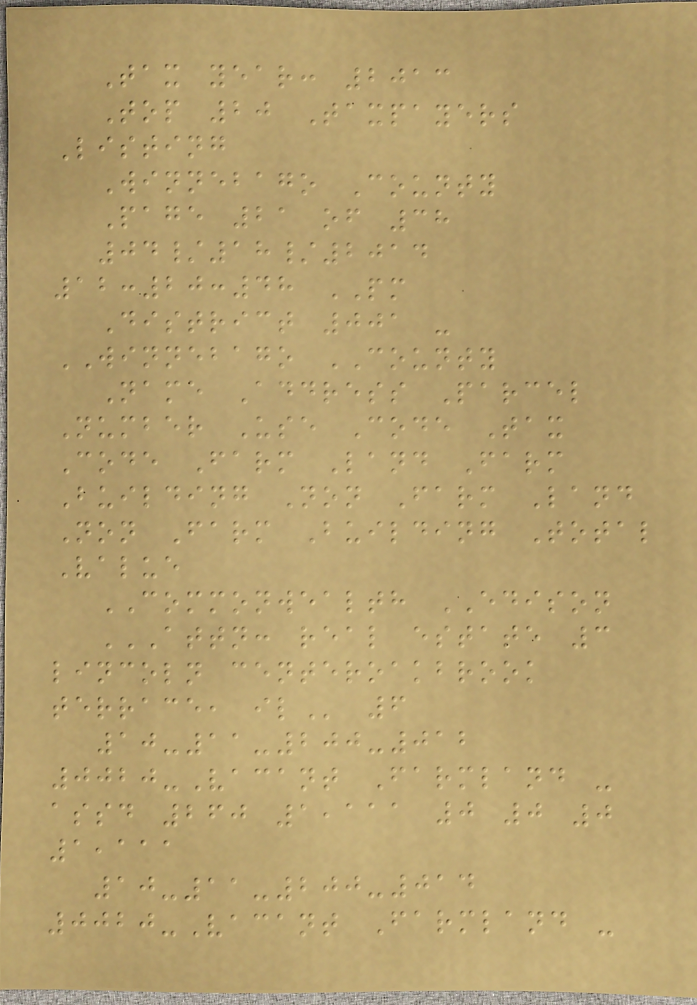Tax year: 2013
Top 20 Taxpayers
Listing
Winnebago County
Page 21 of 38
04/18/2014
12:20:48 PM
District 001 -
WINNEBAGO COUNTY
Name Address Parcel
Number Use Code Tax
Code Farm Land Farm
Building Non Farm Land
Non Farm Building Total
Value
COMMONWEALTH EDISON
ATTN: REAL ESTATE 3
LINCOLN CENTEROAKBROOK
TERRACE, IL 6
10-11-200-012
0020-Vacant Farmland -
assd 260 1,111 0 0 0
1,111
10-11-200-014
0020-Vacant Farmland -
